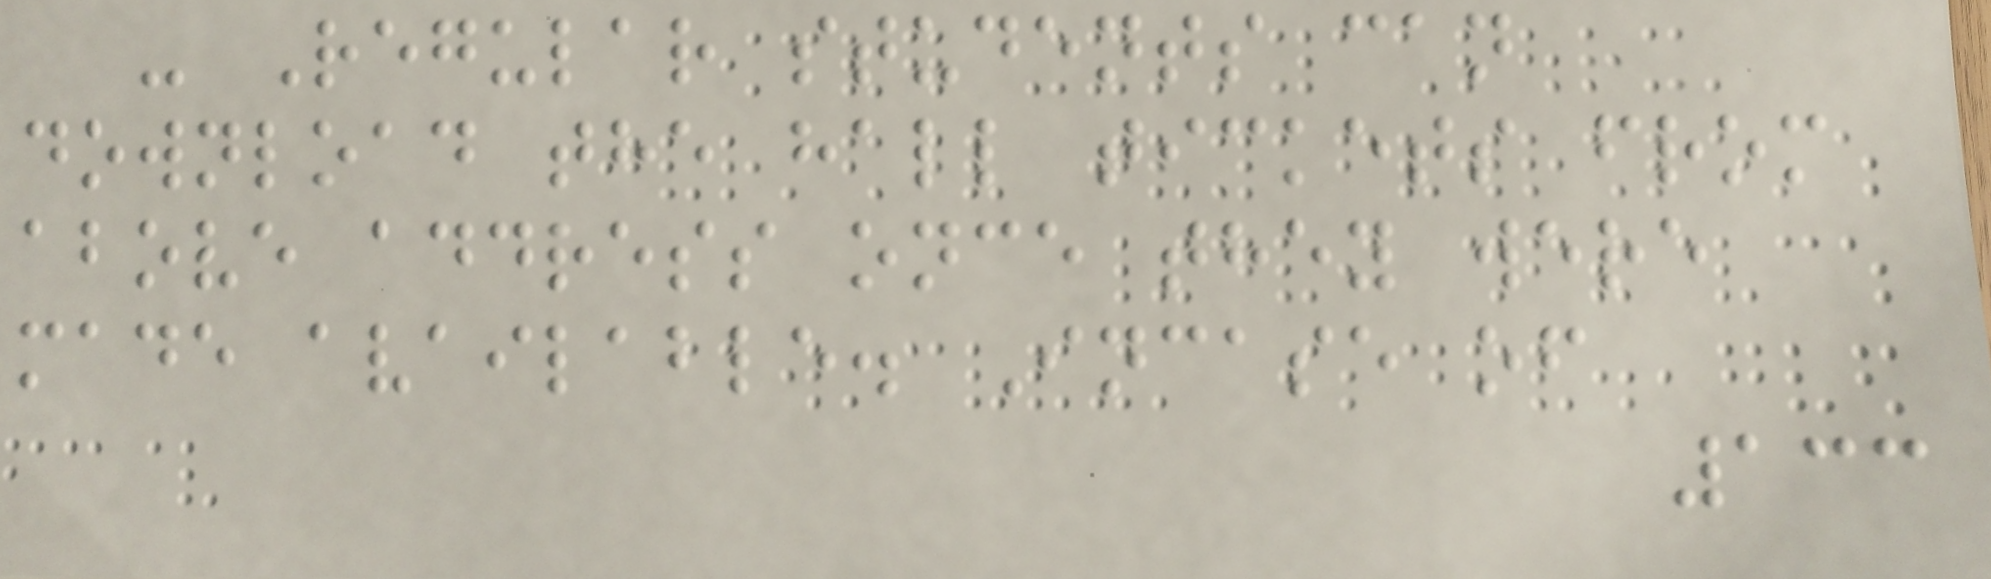- Regular students can
download the hall tickets from
above address once they were
made available. Incase of
133
